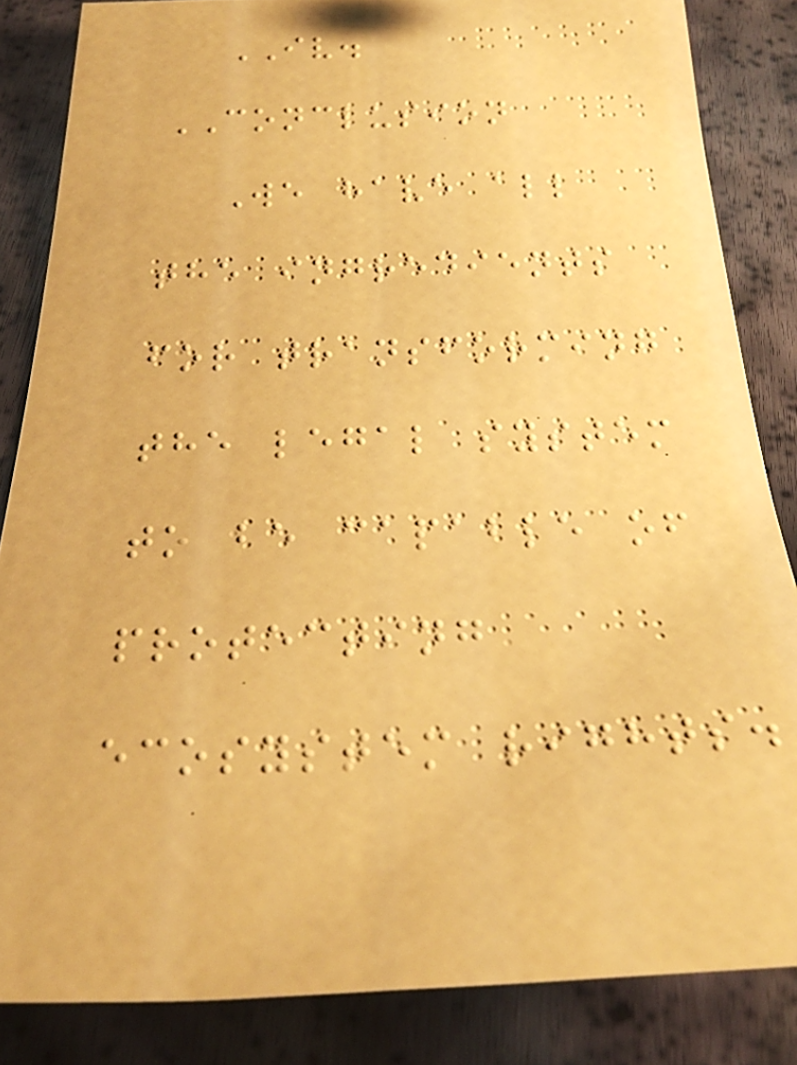IV.
CONCLUSION
We have all
the ingredients
for transforming
the legal system
to be capable of
protecting
ecosystem rights.
